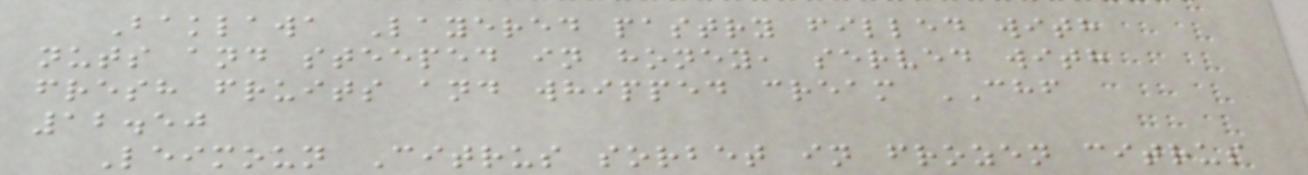Baklawa Layered pastry filled with
nuts and steeped in honey, served with
fresh fruits and whipped cream CHF
12.50
Leimoun Citrus sorbet in frozen citrus
